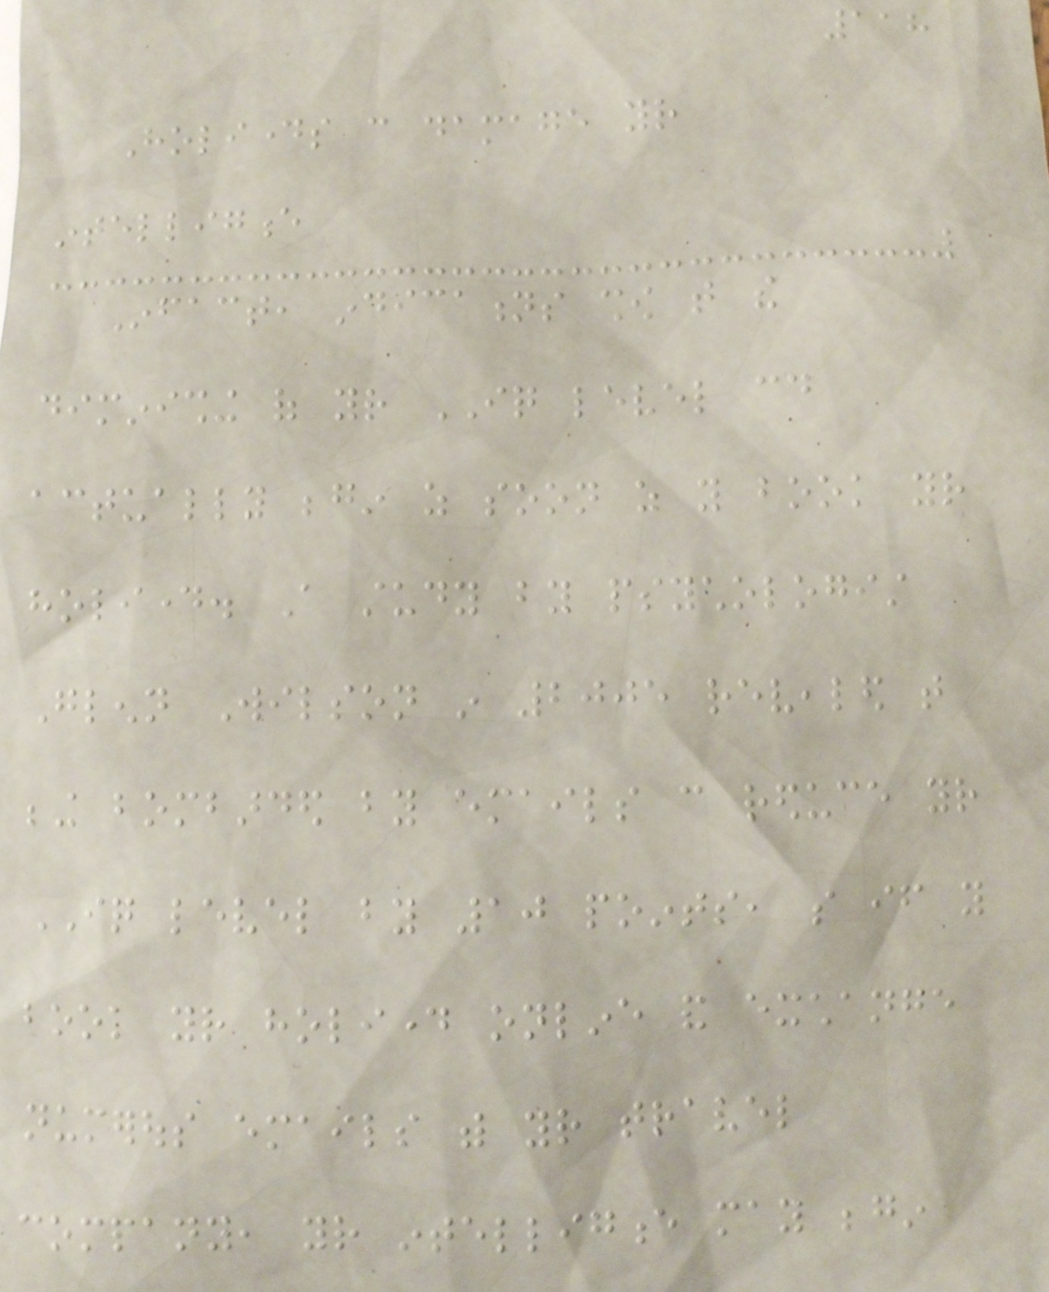118
Holidays can damage your
intelligence
Infact, indications show that the
diminishing of your IQ level could
actually begin as soon as you book your
holiday. A study by psychologist
Glenn Wilson in 2005 revealed that
being bombarded by emails can reduce your
IQ level by 10 points, so if you
book your holiday online and exchange
numerous emails with your travel
company, your intelligence may begin
